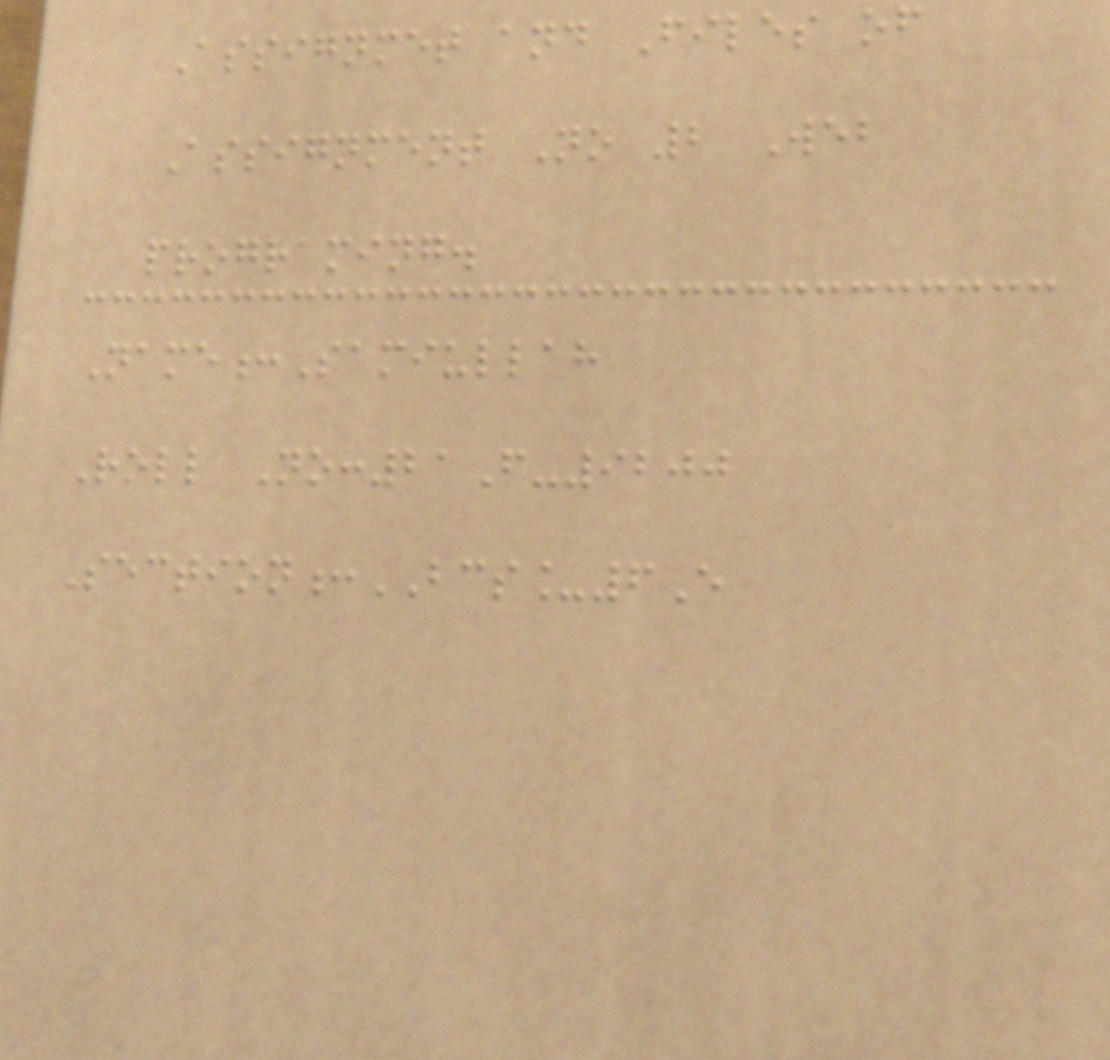Assignmet and Files of
Assignment No 2 Web
programing.
Name:Samiullah
Roll No:21F-9200
Section:BCS_6E
